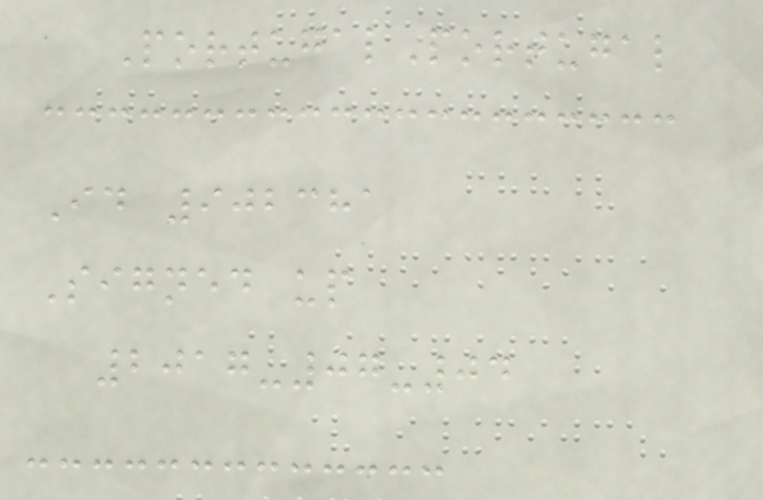PortugalPortugal
Id 902381
Signed up
2017-07-04
